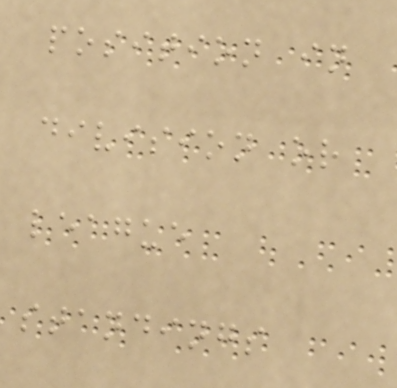position in
division or
league
standings
